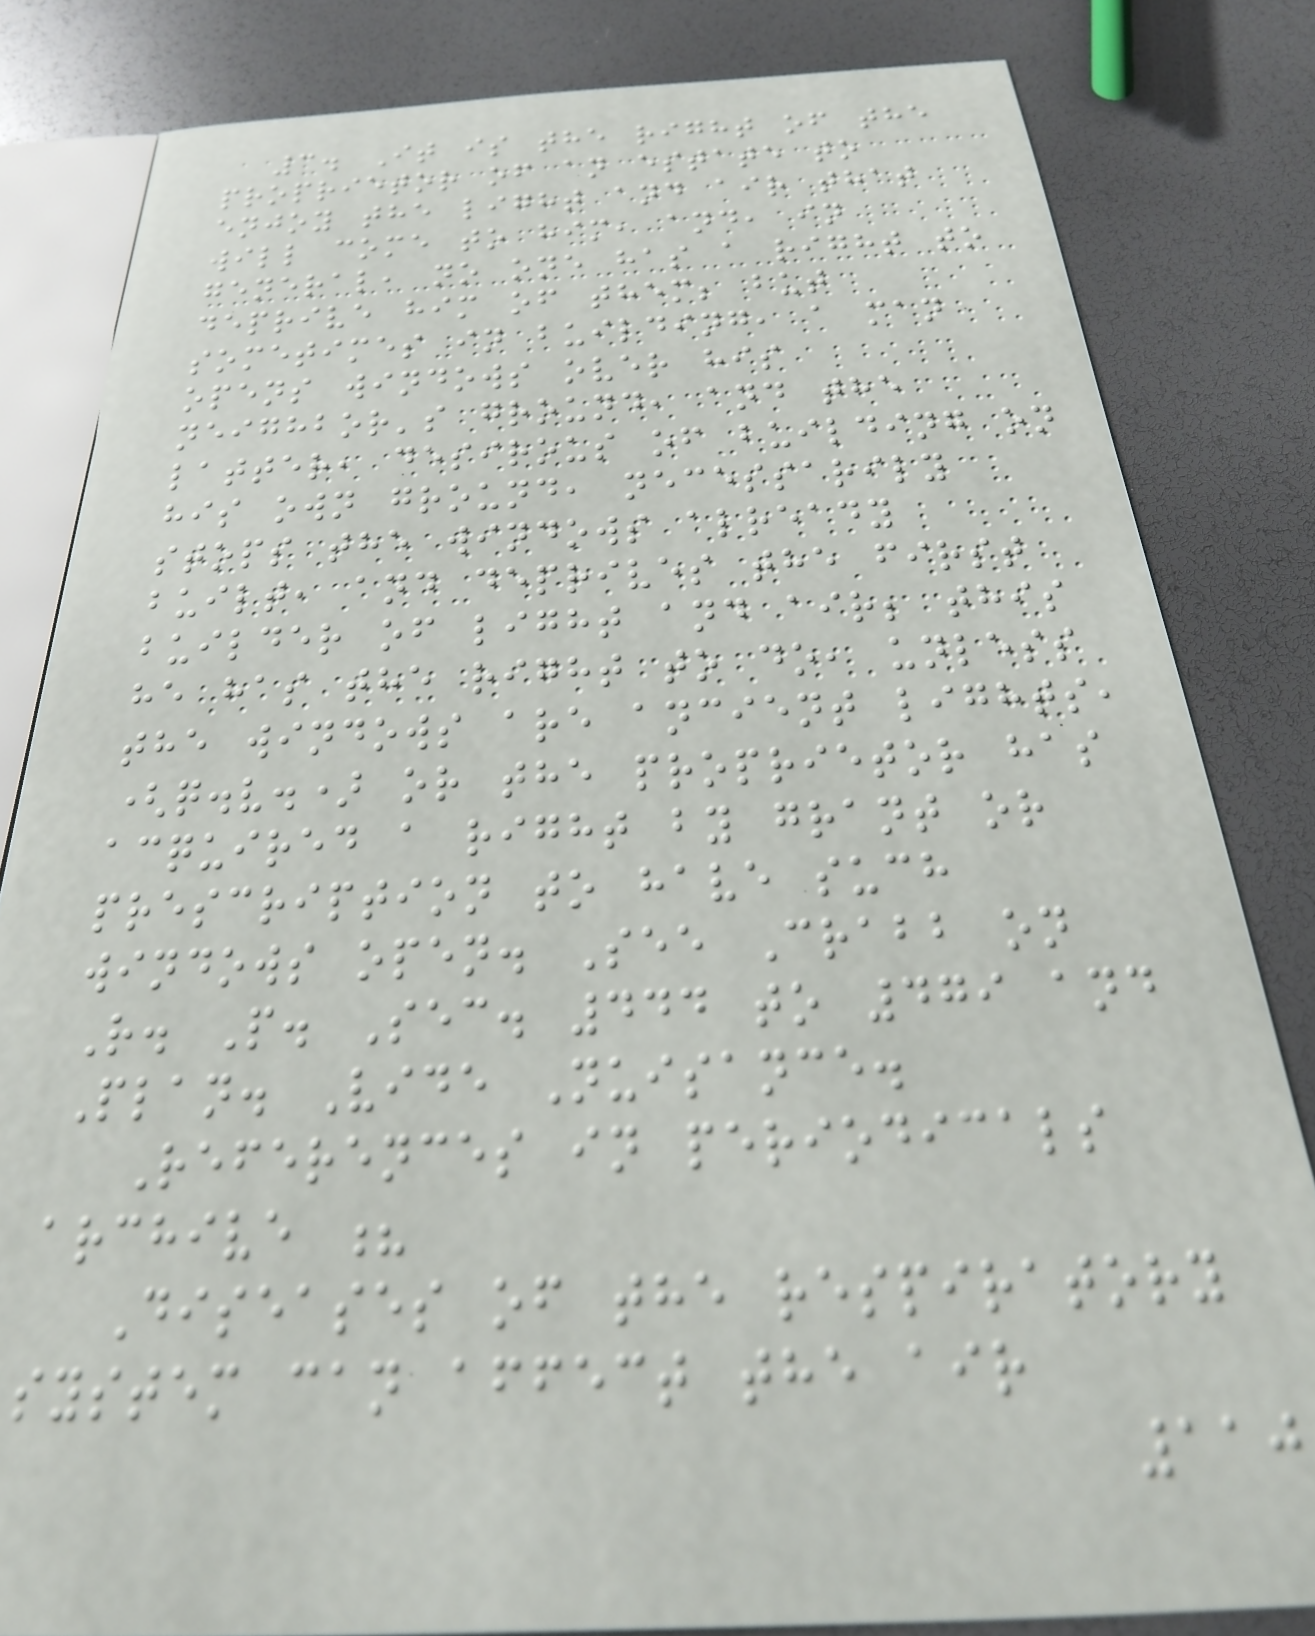3. It is the right of the
proprietor of an estate to
enjoy the light and air that
will come to him, and, in
general, no one has a right to
deprive him of them; but
sometimes in building, a man
opens windows over his
neighbor's ground, and the
latter, desirous of building on
his own ground, necessarily
stops the windows already
built, and deprives the first
builder of light and air; this
he has the right to do, unless
the windows are ancient lights,
(q.v.) or the proprietor has
acquired a right by grant or
prescription to have such
windows open. See Crabb on
R. P. Sec. 444 to 479 and
Plan. Vide Nuisance.
References in periodicals
archive ?
Diseases of the respiratory
system can affect the air
110
